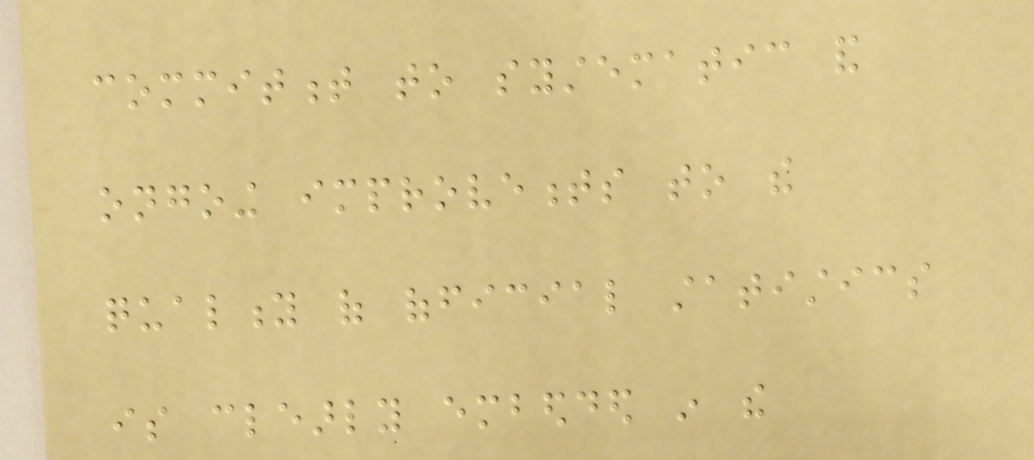commitment to systematic and
ongoing improvements to the
quality of official statistics
is clearly embedded in the
